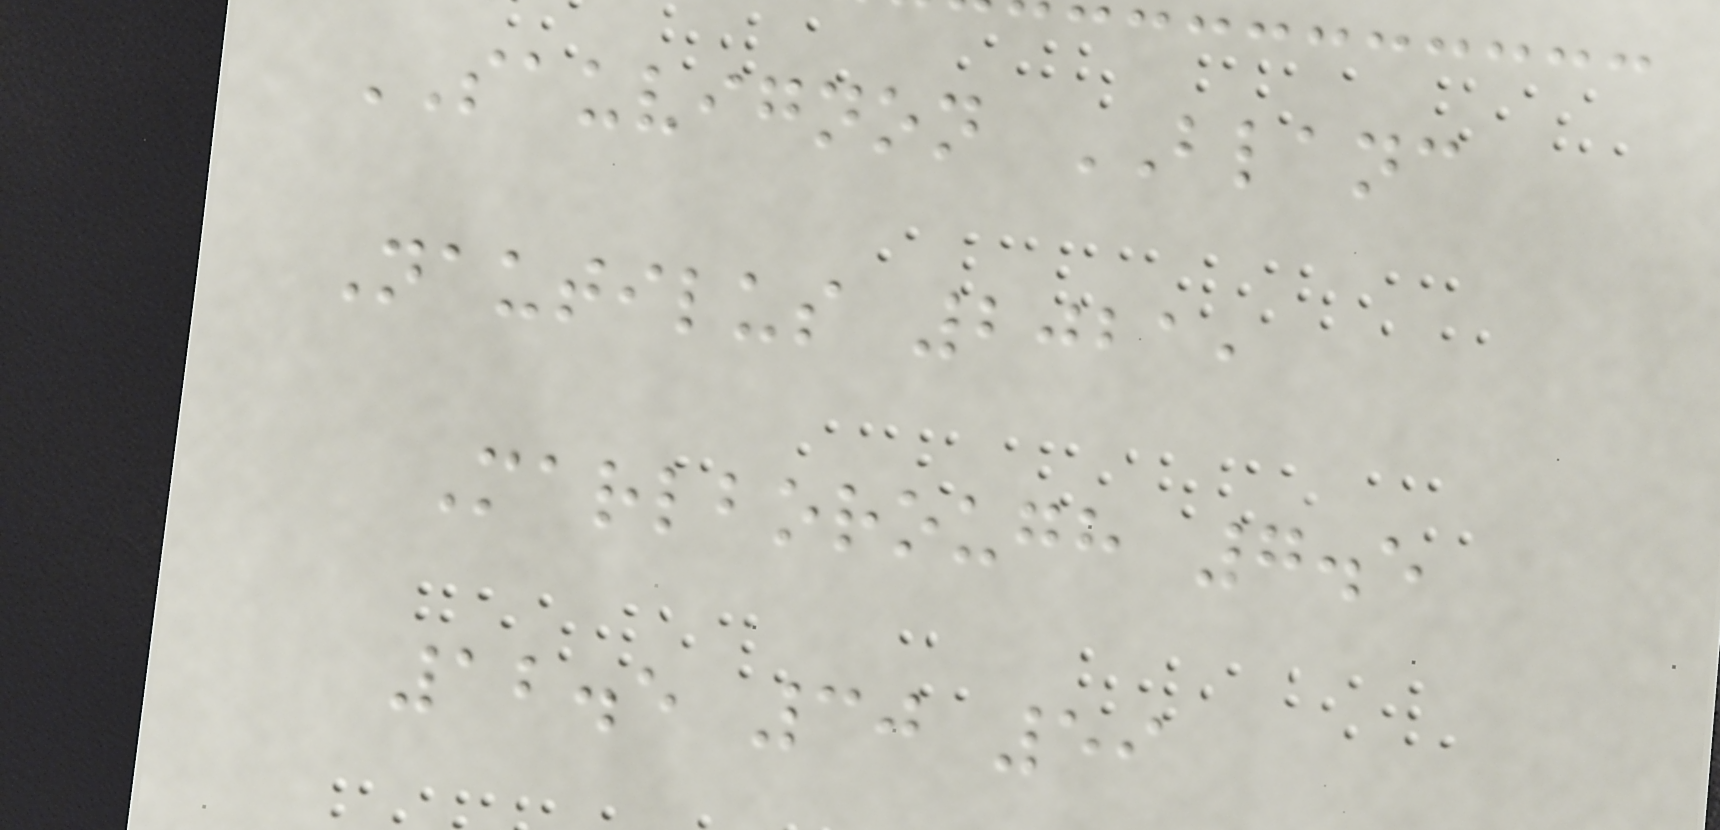SAUVIGNON BLANC
Nautilus 2021,
Marlborough 7.5
12.5 30 59
